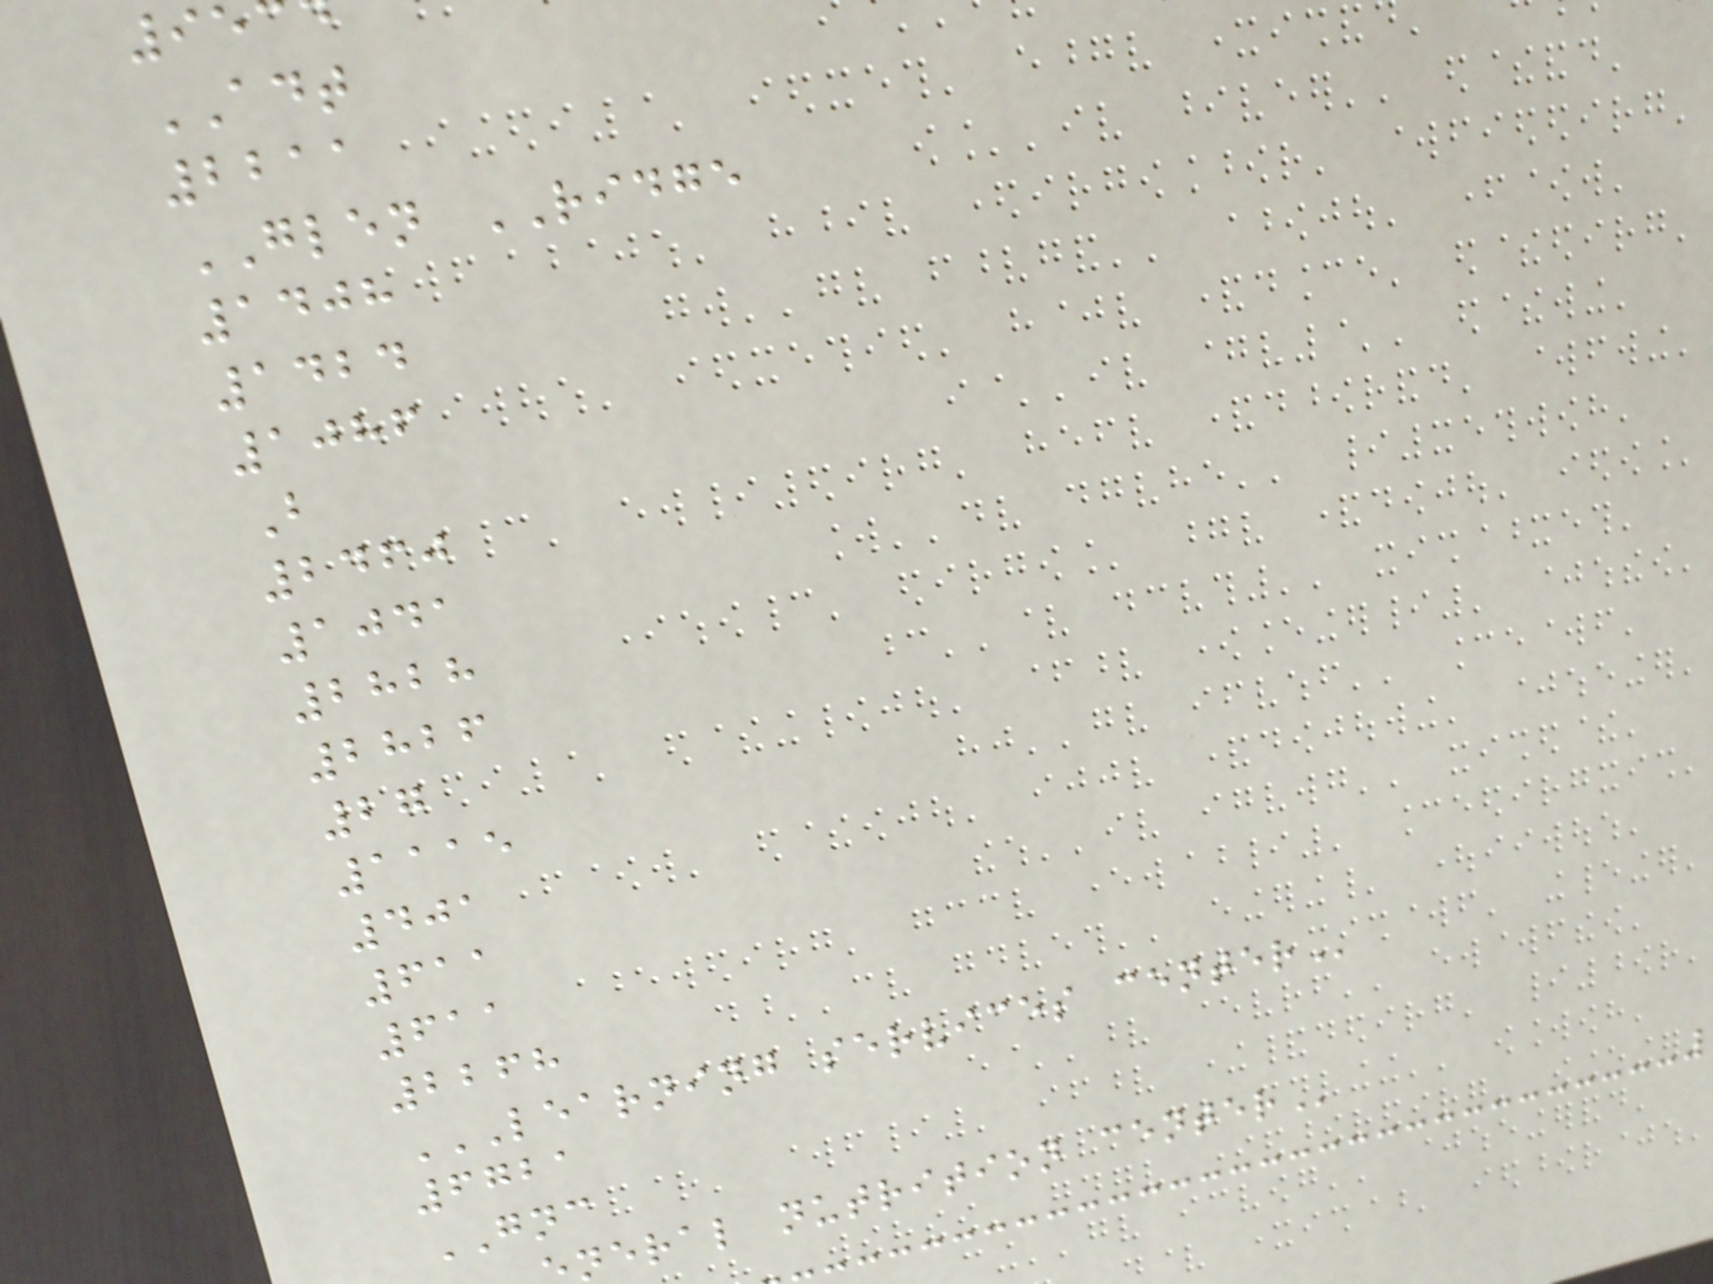ADT
2211
GLEN RIDGE
1408
1424
1086
B
2460
1041
2828
2826
27
1115
401
611
611
2268
LEARNING SERVICES CENTER
6721
GNC
neral nutrition
